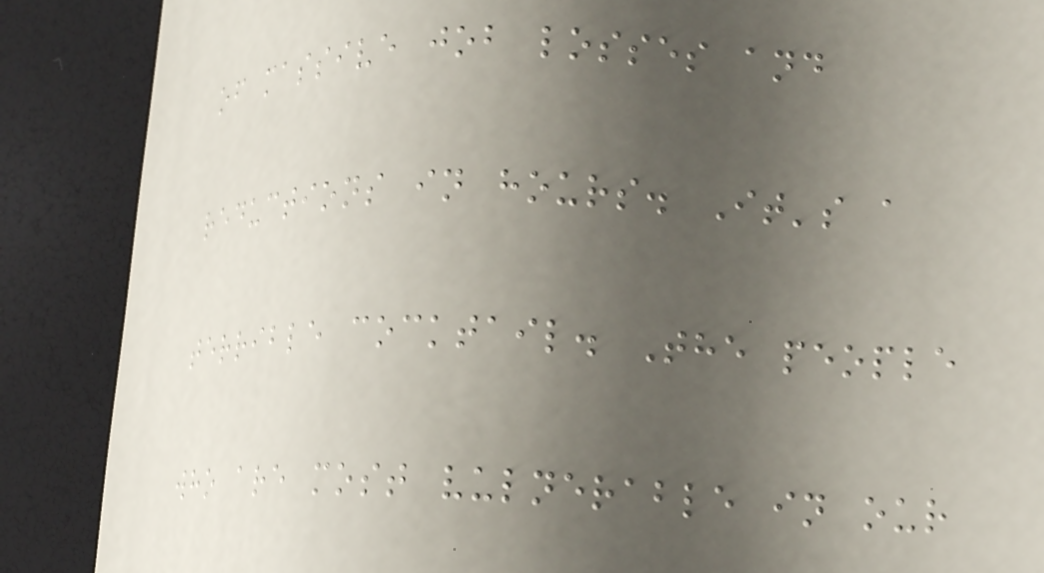of massive job losses and
reductions in hours. It's a
terrible cocktail. The people
who are most vulnerable in our
